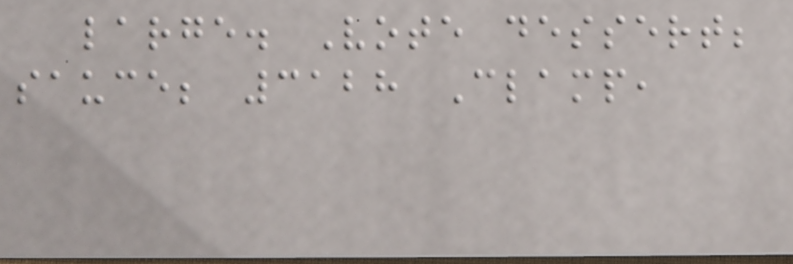large. Vote dessert;
sauce; 3128 Clamp,
